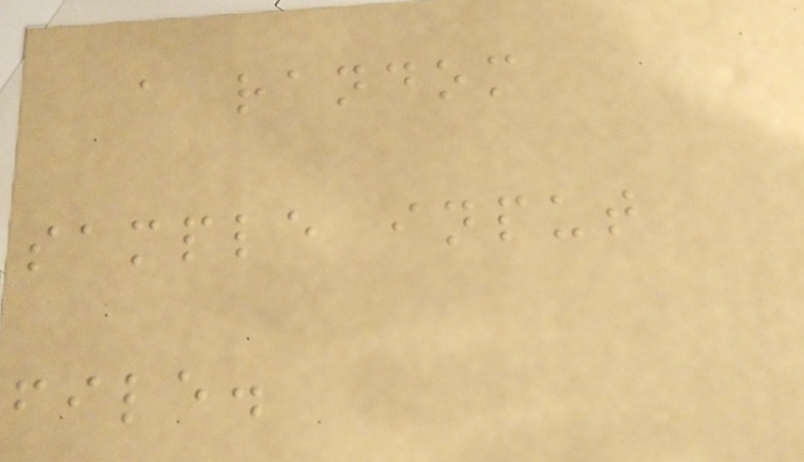a random
sample input
file.
